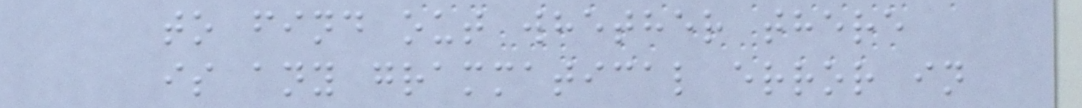to find out whether there
is any grammatical error in
